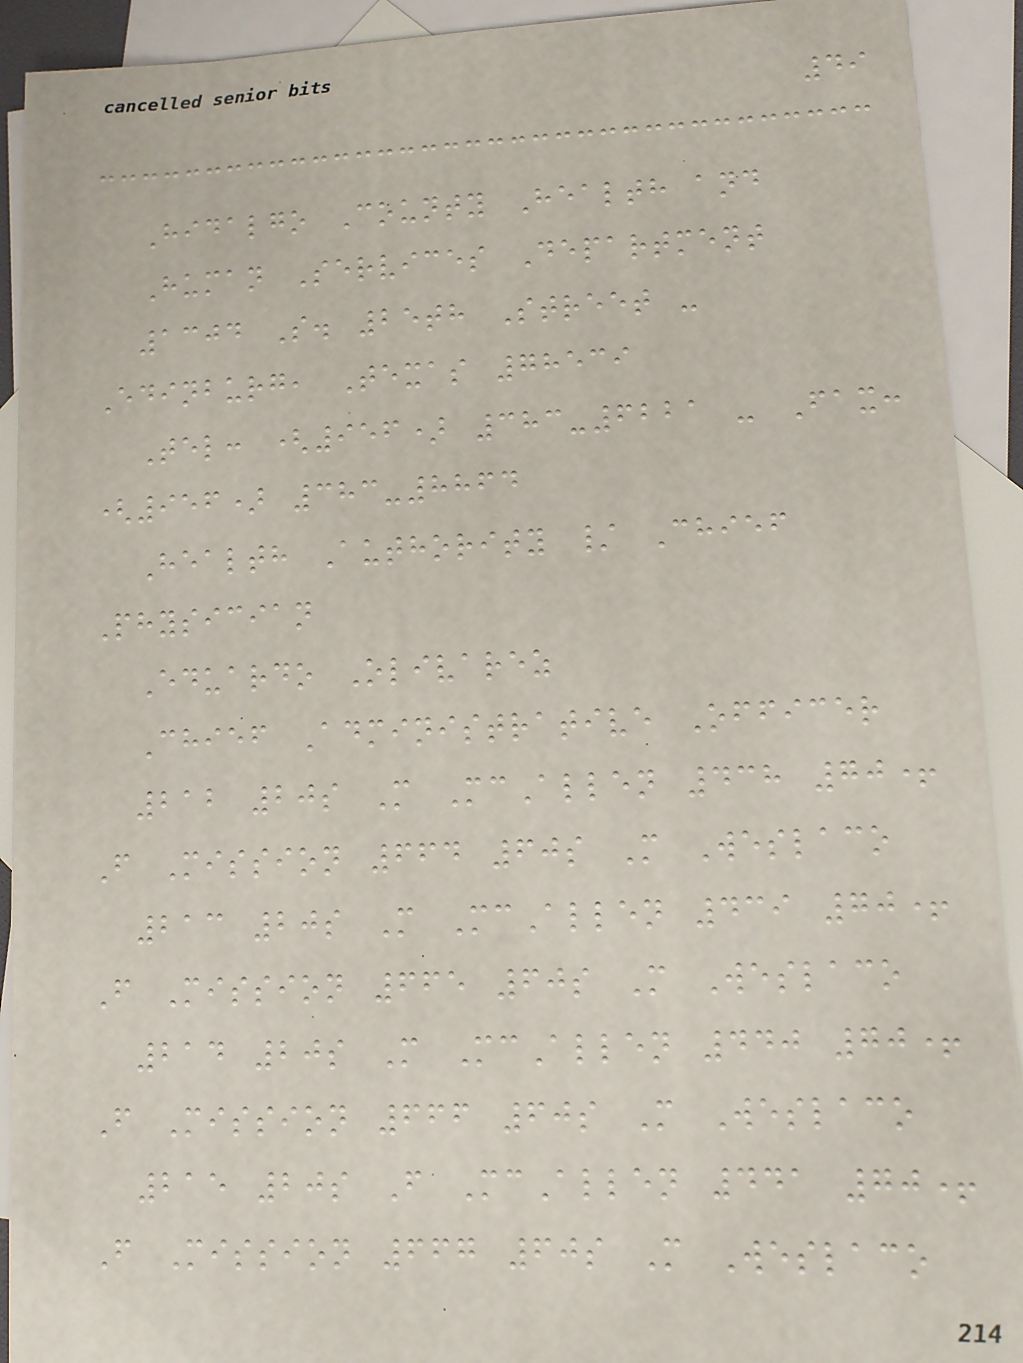49
Hidalgo County Health and
Human Services Department
1304 S. 25th Street -
Edinburg, Texas 78539
Tel: (956) 383-6221 - Fax:
(956) 383-8864
Health Authority / Chief
Physician
Eduardo Olivarez
Chief Administrative Officer
212 20s M McAllen 438 70+
F Mission 664 60s M Weslaco
213 20s M McAllen 439 70+
F Mission 665 60s M Weslaco
214 20s M McAllen 440 70+
F Mission 666 60s M Weslaco
215 20s F McAllen 441 70+
F Mission 667 60s M Weslaco
